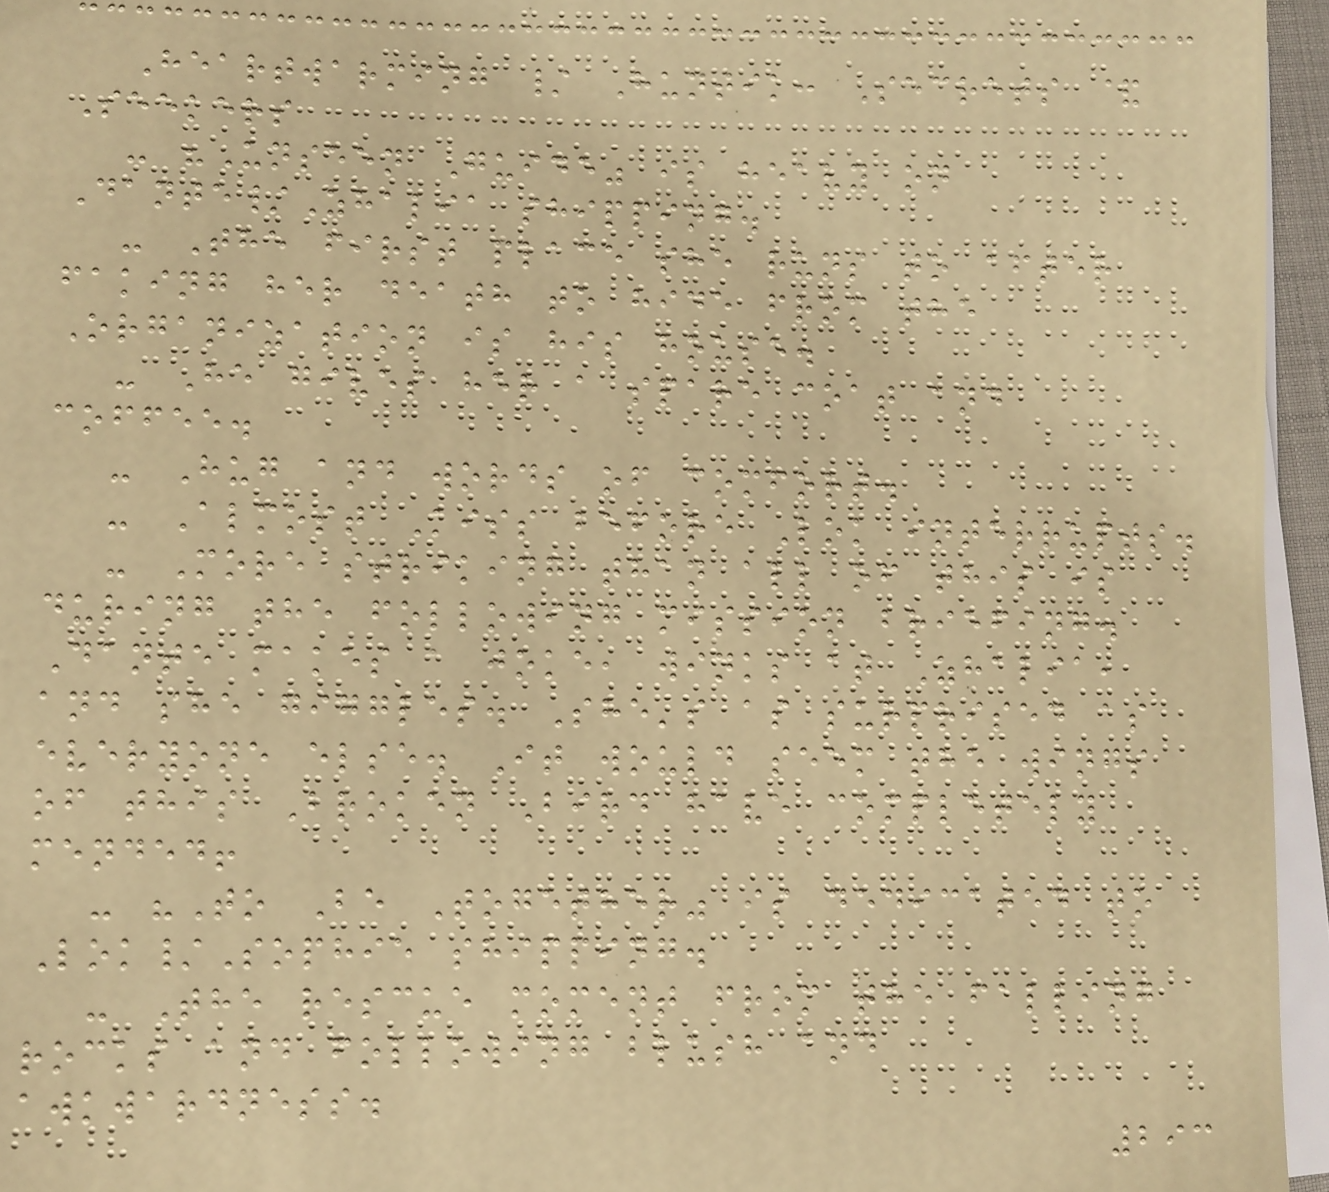Heartwarming / Huntik: Secrets &
Seekers
- "Unseen Guide" is heavy on
Dante/Zhalia shipping.
- The first place she runs to after
faking her death to hide from the
Organization is his house.
- He gives her a spare coat and
coffee.
- Hug and words of comfort.
- Almost Kiss before Lok interrupts.
- More striking than all of this is
during the following mission briefing.
Dante makes a joke, winks at Zhalia,
and she giggles. She's as surprised as
everyone else. It would seem the wings
of this Broken Bird have completely
mended!
- "To Be Together" is dedicated to
Lok/Sophie shipping.
- The rescue moment from the falling
rocks and following blush and
awkwardness.
293
